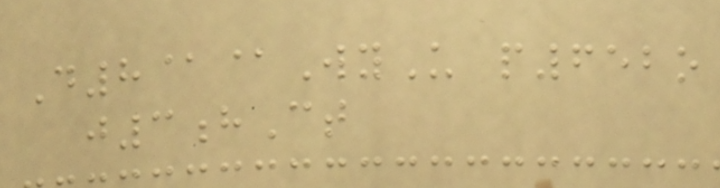D8@@WyU p652o
j3hCt
